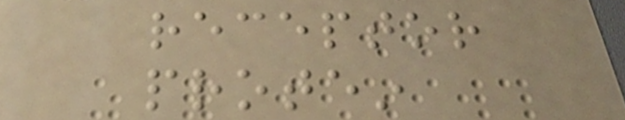receptor
protein
